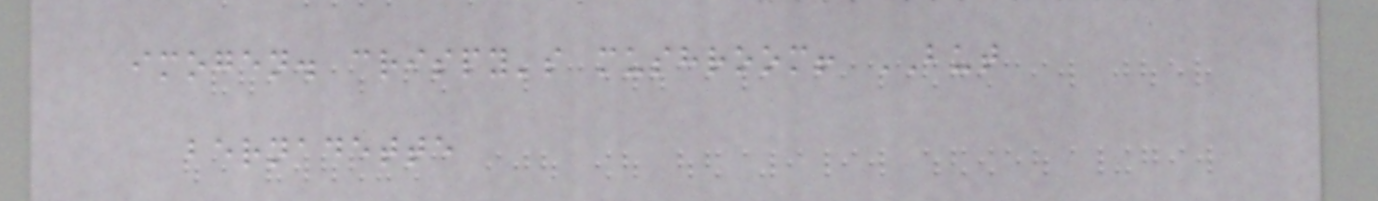imogen. crispy's mushroom! BUT
bernadette
